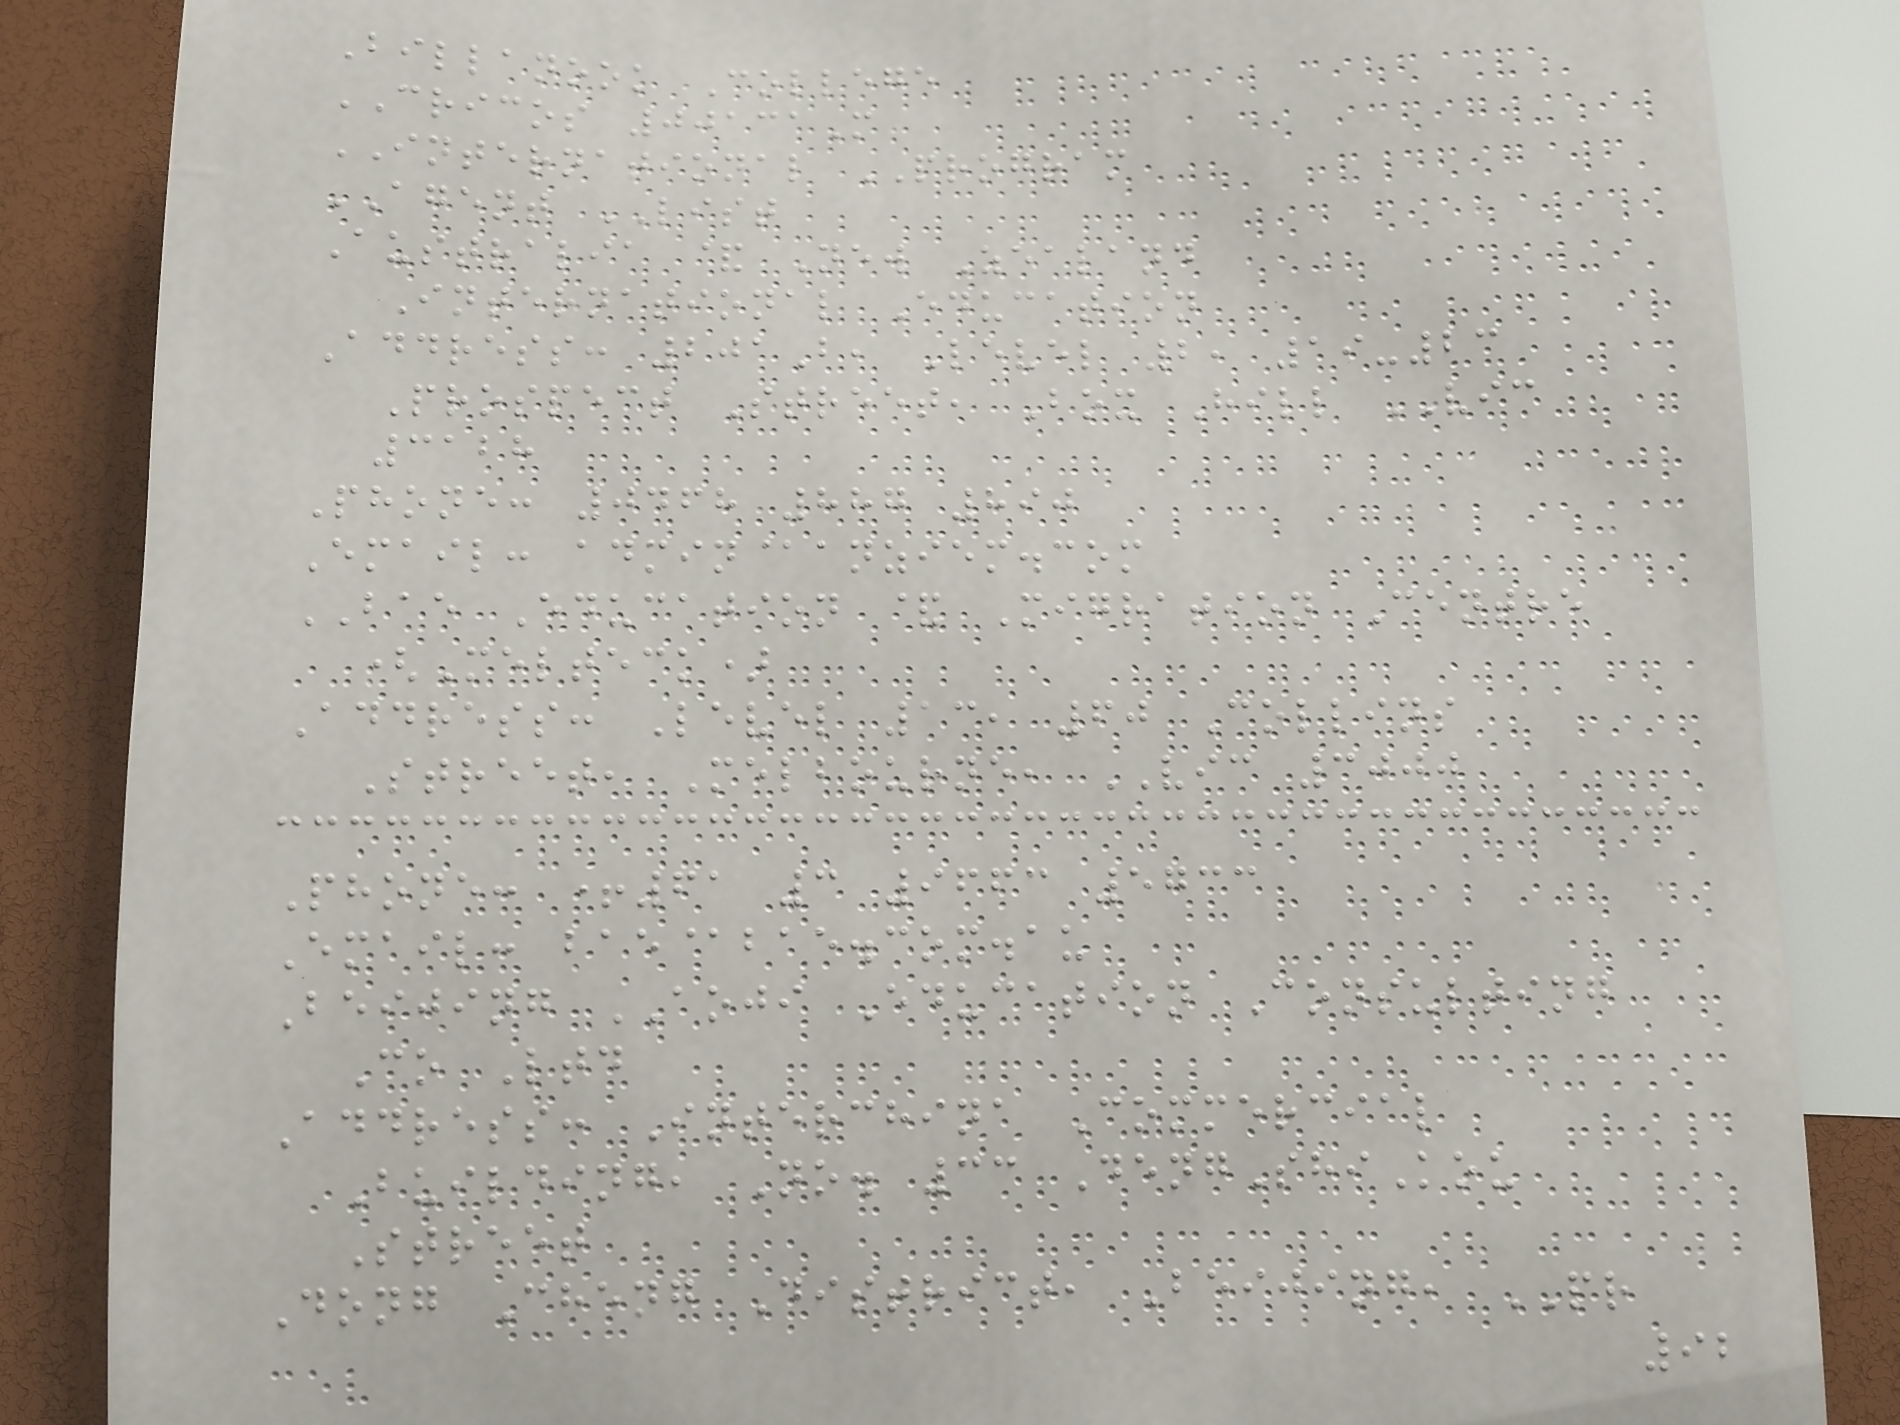Billanook College
CRICOS 00131M
INTERNATIONAL PROGRAM
AGENT LIST
Australia & New Zealand
International Education
Address: 201B, Level 2, 19-23
Prospect Street, Box Hill VIC
3128
Phone: 0468 887 890
Email: admin@anziem.com
BAE Education & Migration Centre
(Melteck)
Address: Level 13, 60 Collins
Street, Melbourne, VIC 3000
Phone: +61 3 9663 5733
Email: bae@bae.com.au
Beijing AOJI Education Consulting
Co Ltd
Address: Interchina Commercial
Building, No. 33 DengShiKou
Street
Dong Cheng District, Beijing, PR
92
